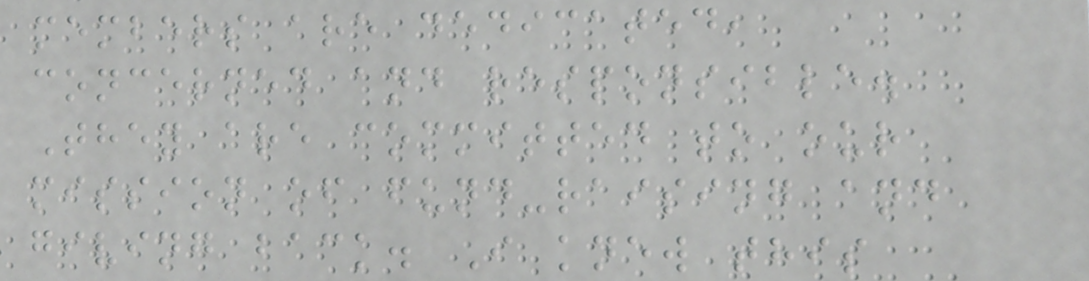members are dedicated,
concerned and responsible.
They are committed to our
mission of fund-raising and
giving back. I knew this
